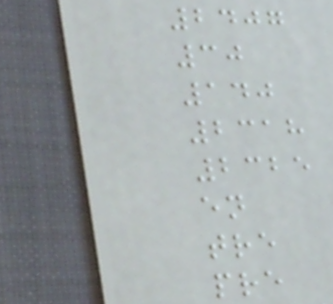2407
30
140
2318
2325
en
tre
pre
